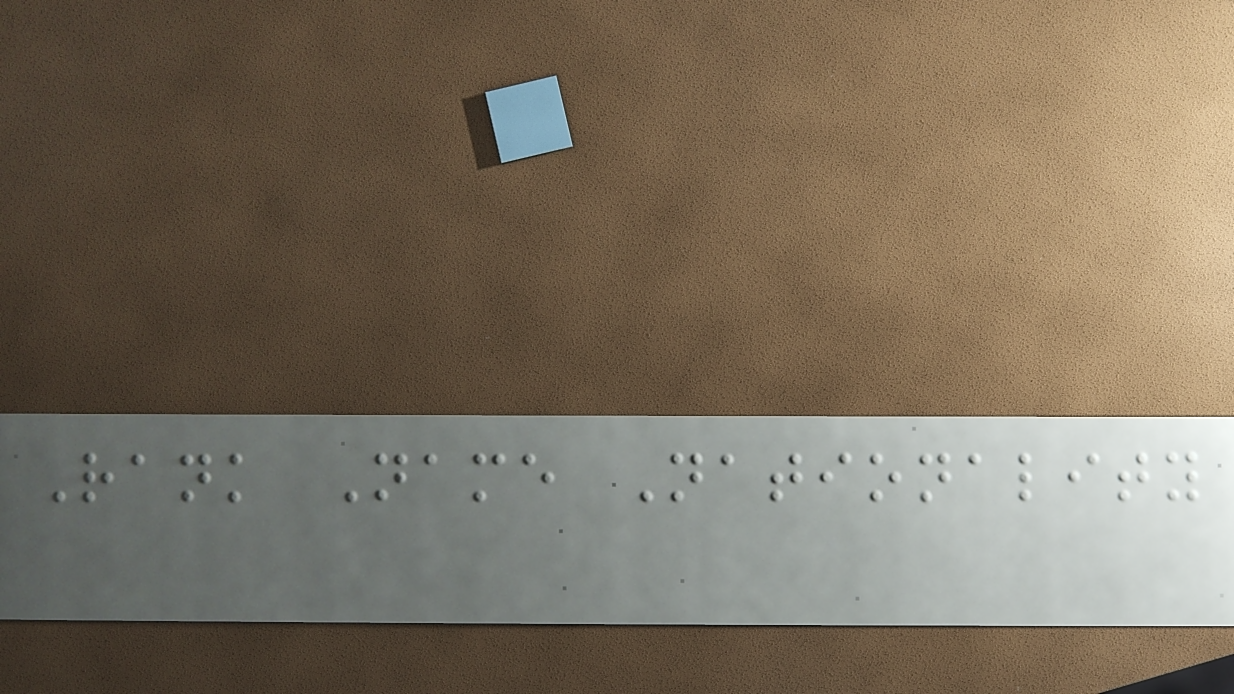Rank Name Nationality
